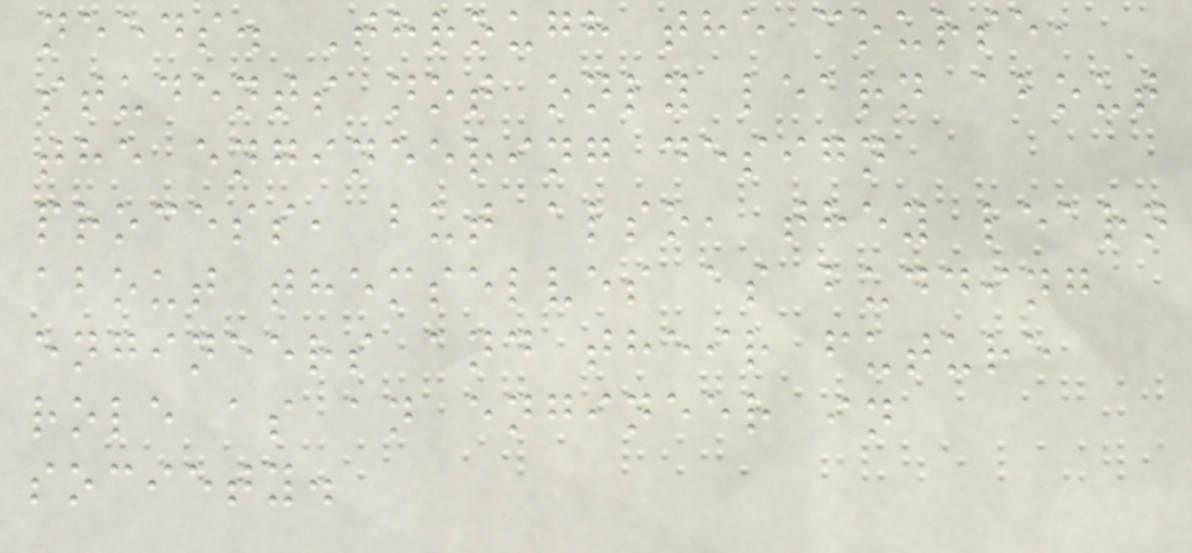needs. Through the course,
students not only learn about
the engineering design
process, but also, they learn
about themselves as budding
engineers and their future
role as an engineer in
society.
